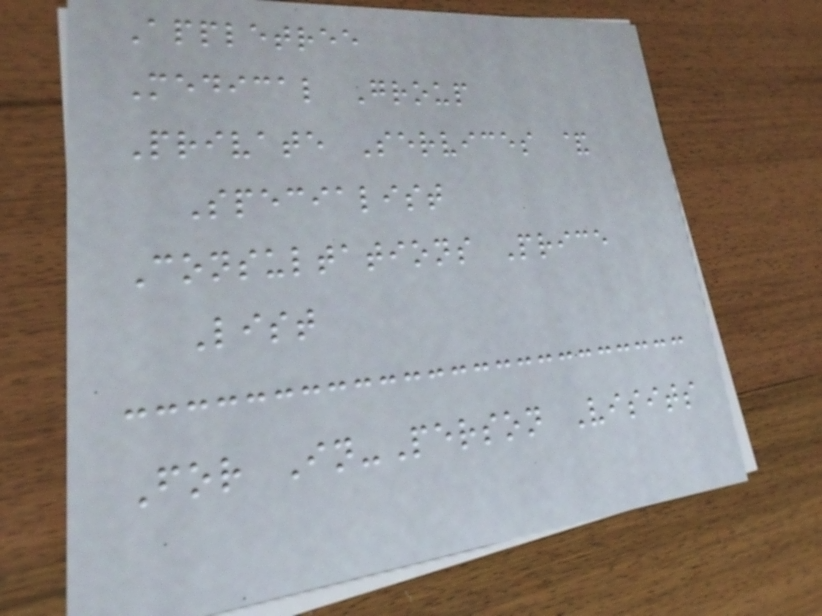Appletree
Medical Group
Private Services &
Specialist
Consultations Price
List
For In-Person Visits
